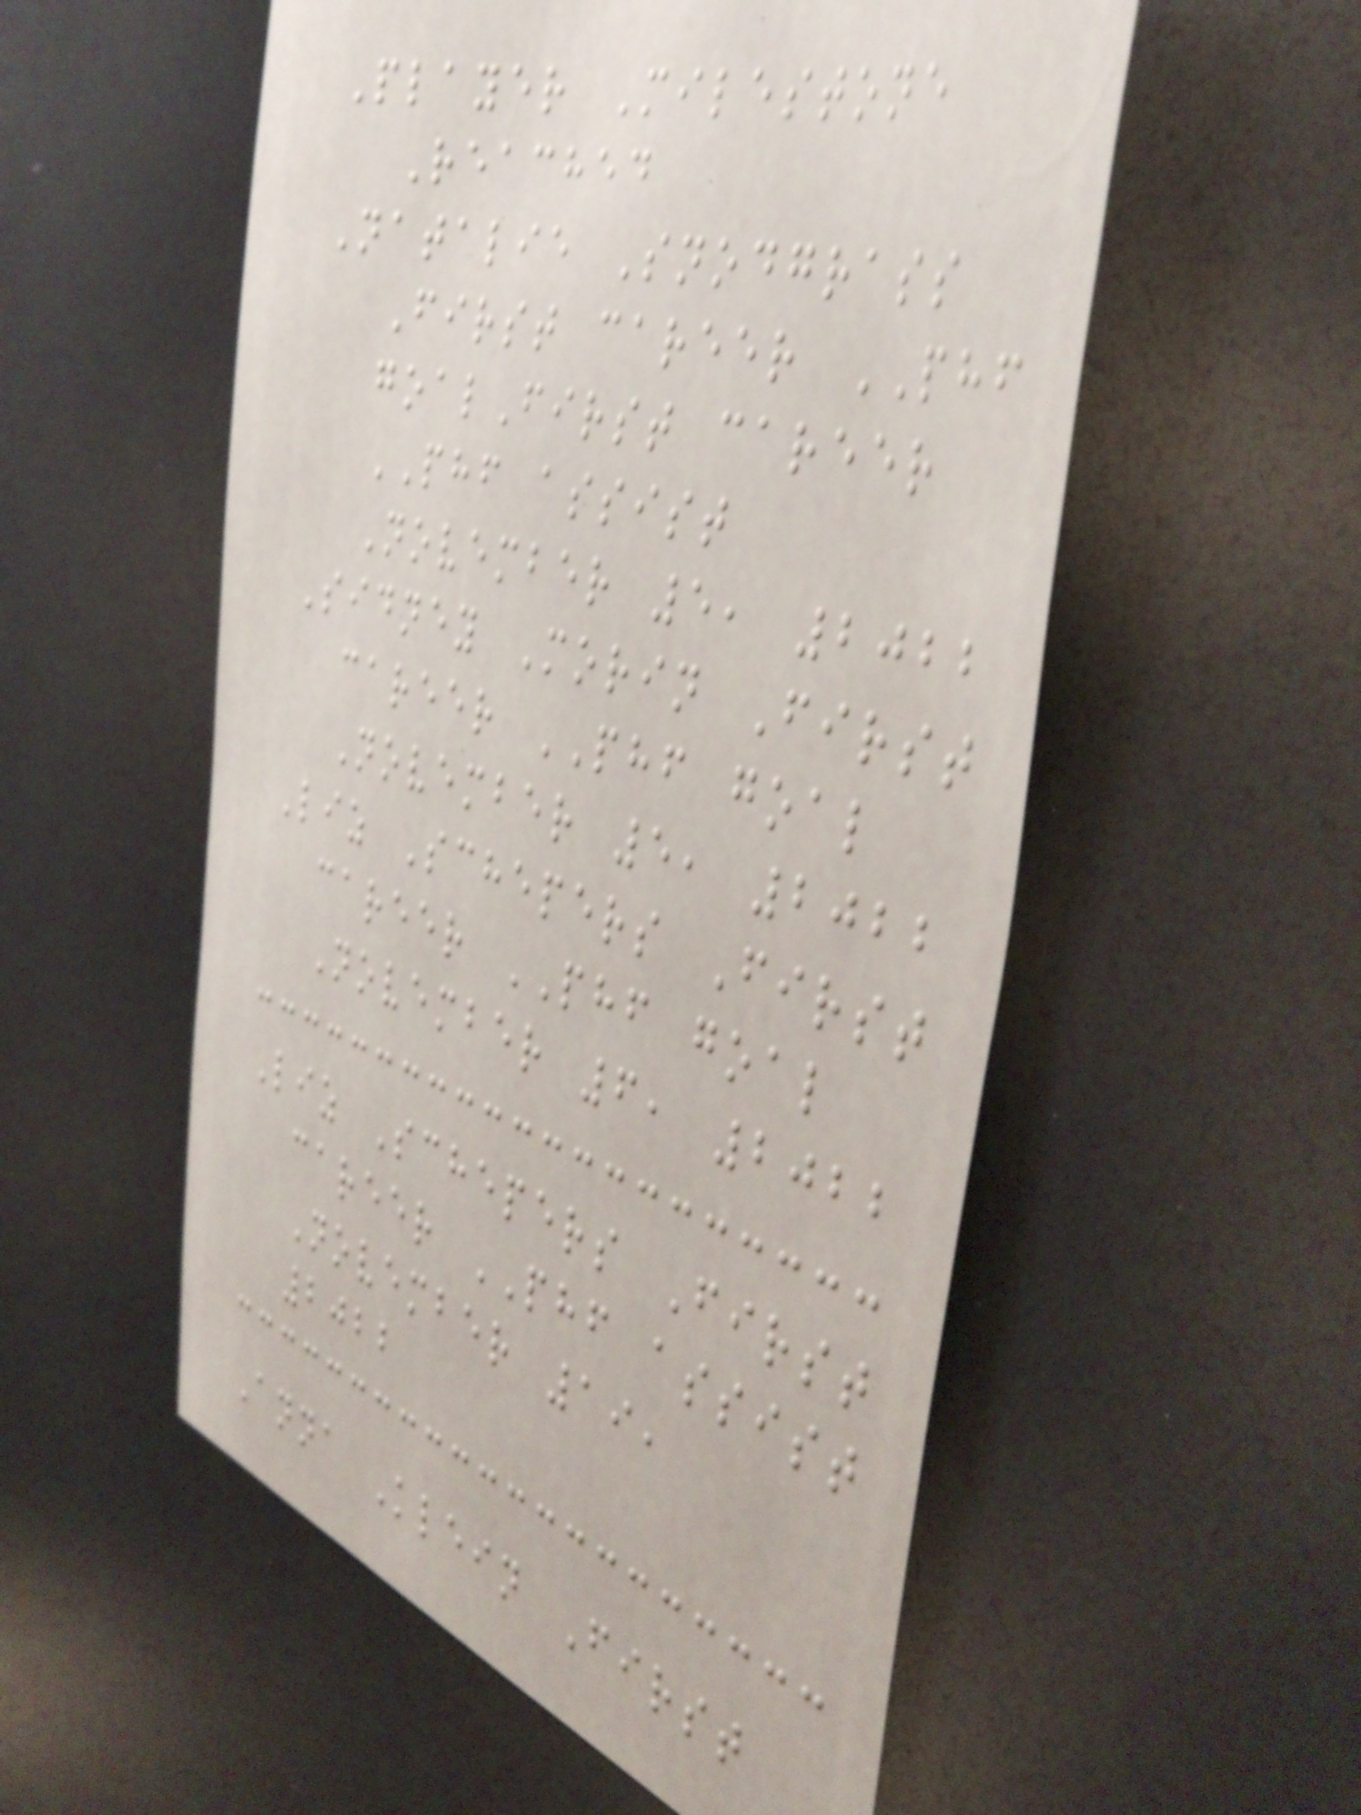Player Milestone
Reached
Natalie Snodgrass
First career PHF
goalFirst career
PHF assist
November 5, 2022
Sidney Morin First
career PHF goal
November 5, 2022
Liz Schepers First
career PHF goal
November 6, 2022
Liz Schepers First
career PHF assist
November 19,
2022
Anna Klein First
